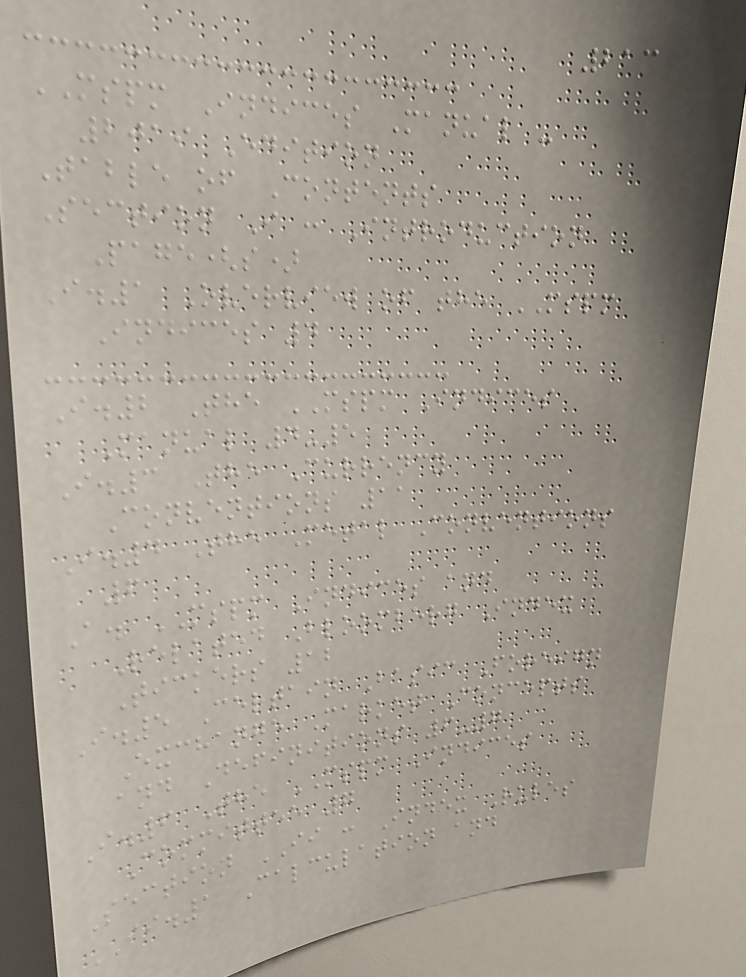213
MSPM Indices Manual -
2019 Edition
Table of Contents
Section I : Introduction
Page(s)
I.1 Overview of the MSPM
Indices 4
I.2 The MSPM Indices
Manual 4-5
I.3 The Currency
Conventions 11
I.4 The Metal Conventions
6
A. MSPM Indices and
Related Bloomberg Index
Tickers 12
I.5 Certain Basic Foreign
Exchange Market Concepts
and Definitions 6-7
I.6 The MSPM Indices
Committee 7
Section II : Index Rules
II.1 Calculation and
